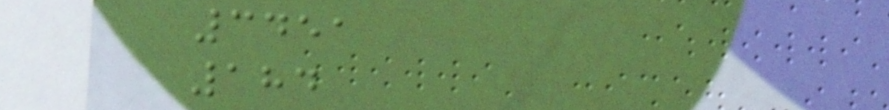3451
184
